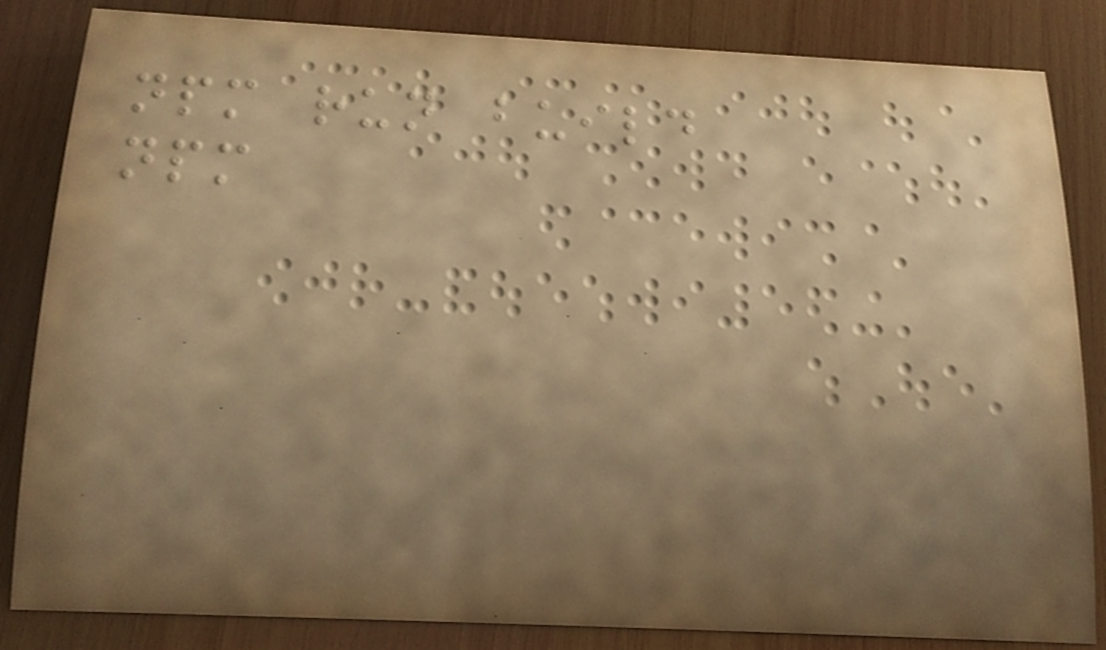npm run build
npm
